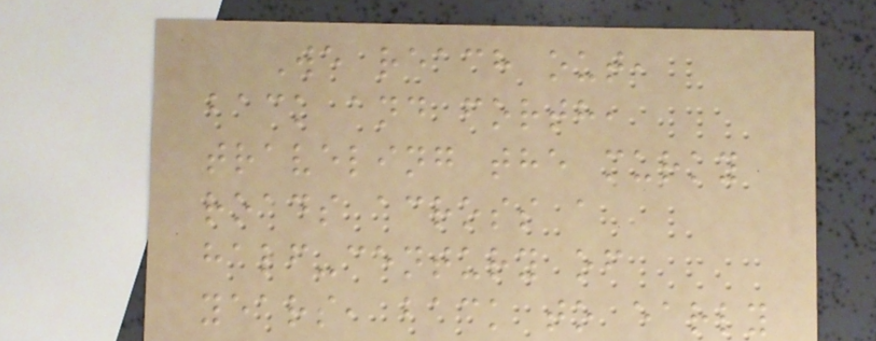We reach out,
back and forth,
traveling the murky
roads across a
half-century of
years, back to early
